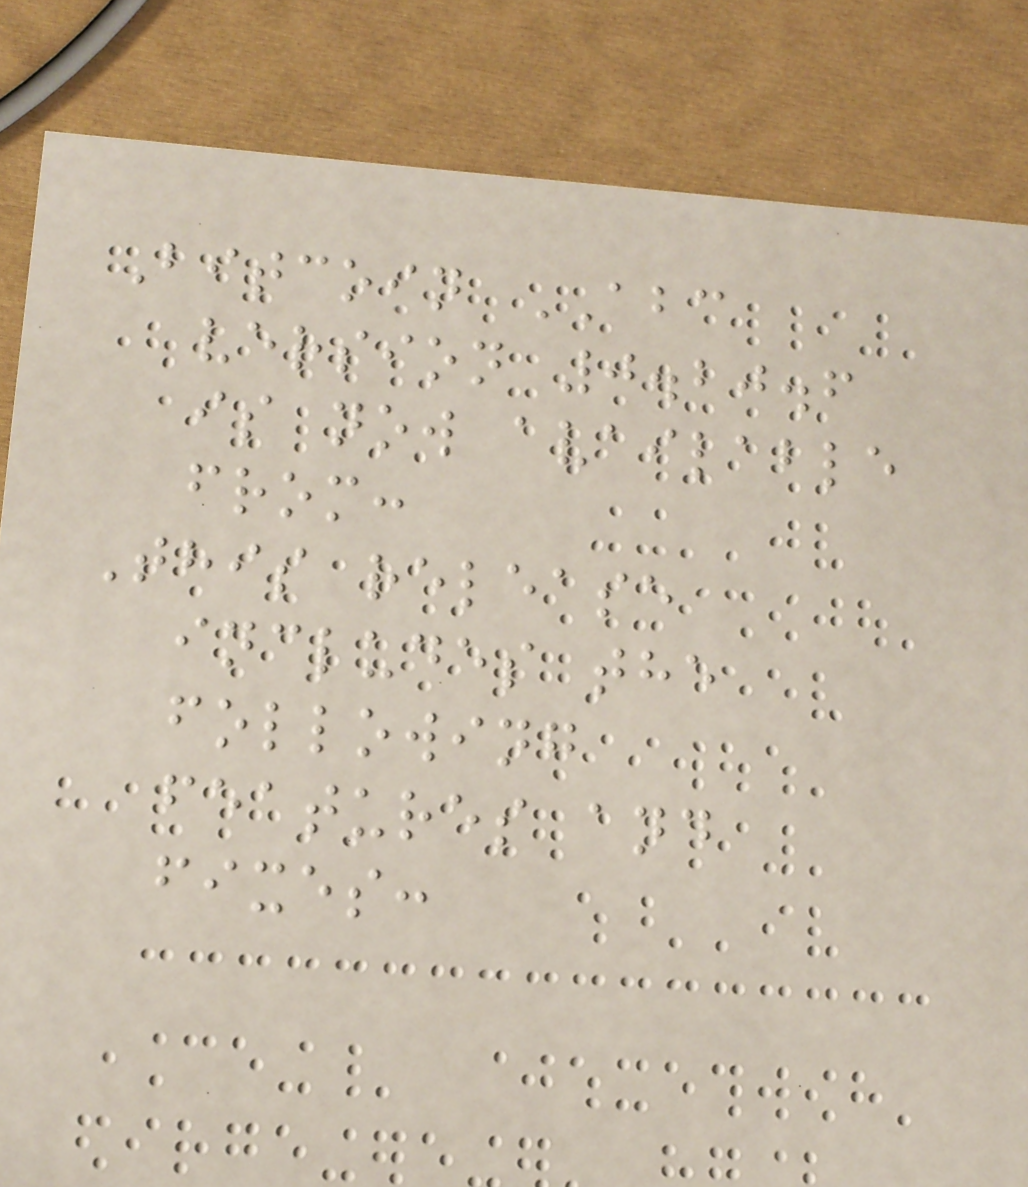Bitcoin ABC
version 0.20.6
is now available
from:
This release
includes the
following
features and
fixes:
